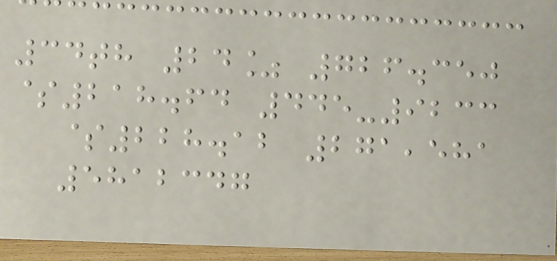34th 24% 726.350
$218.64 445-9233
$228.12 271,581
5812347
